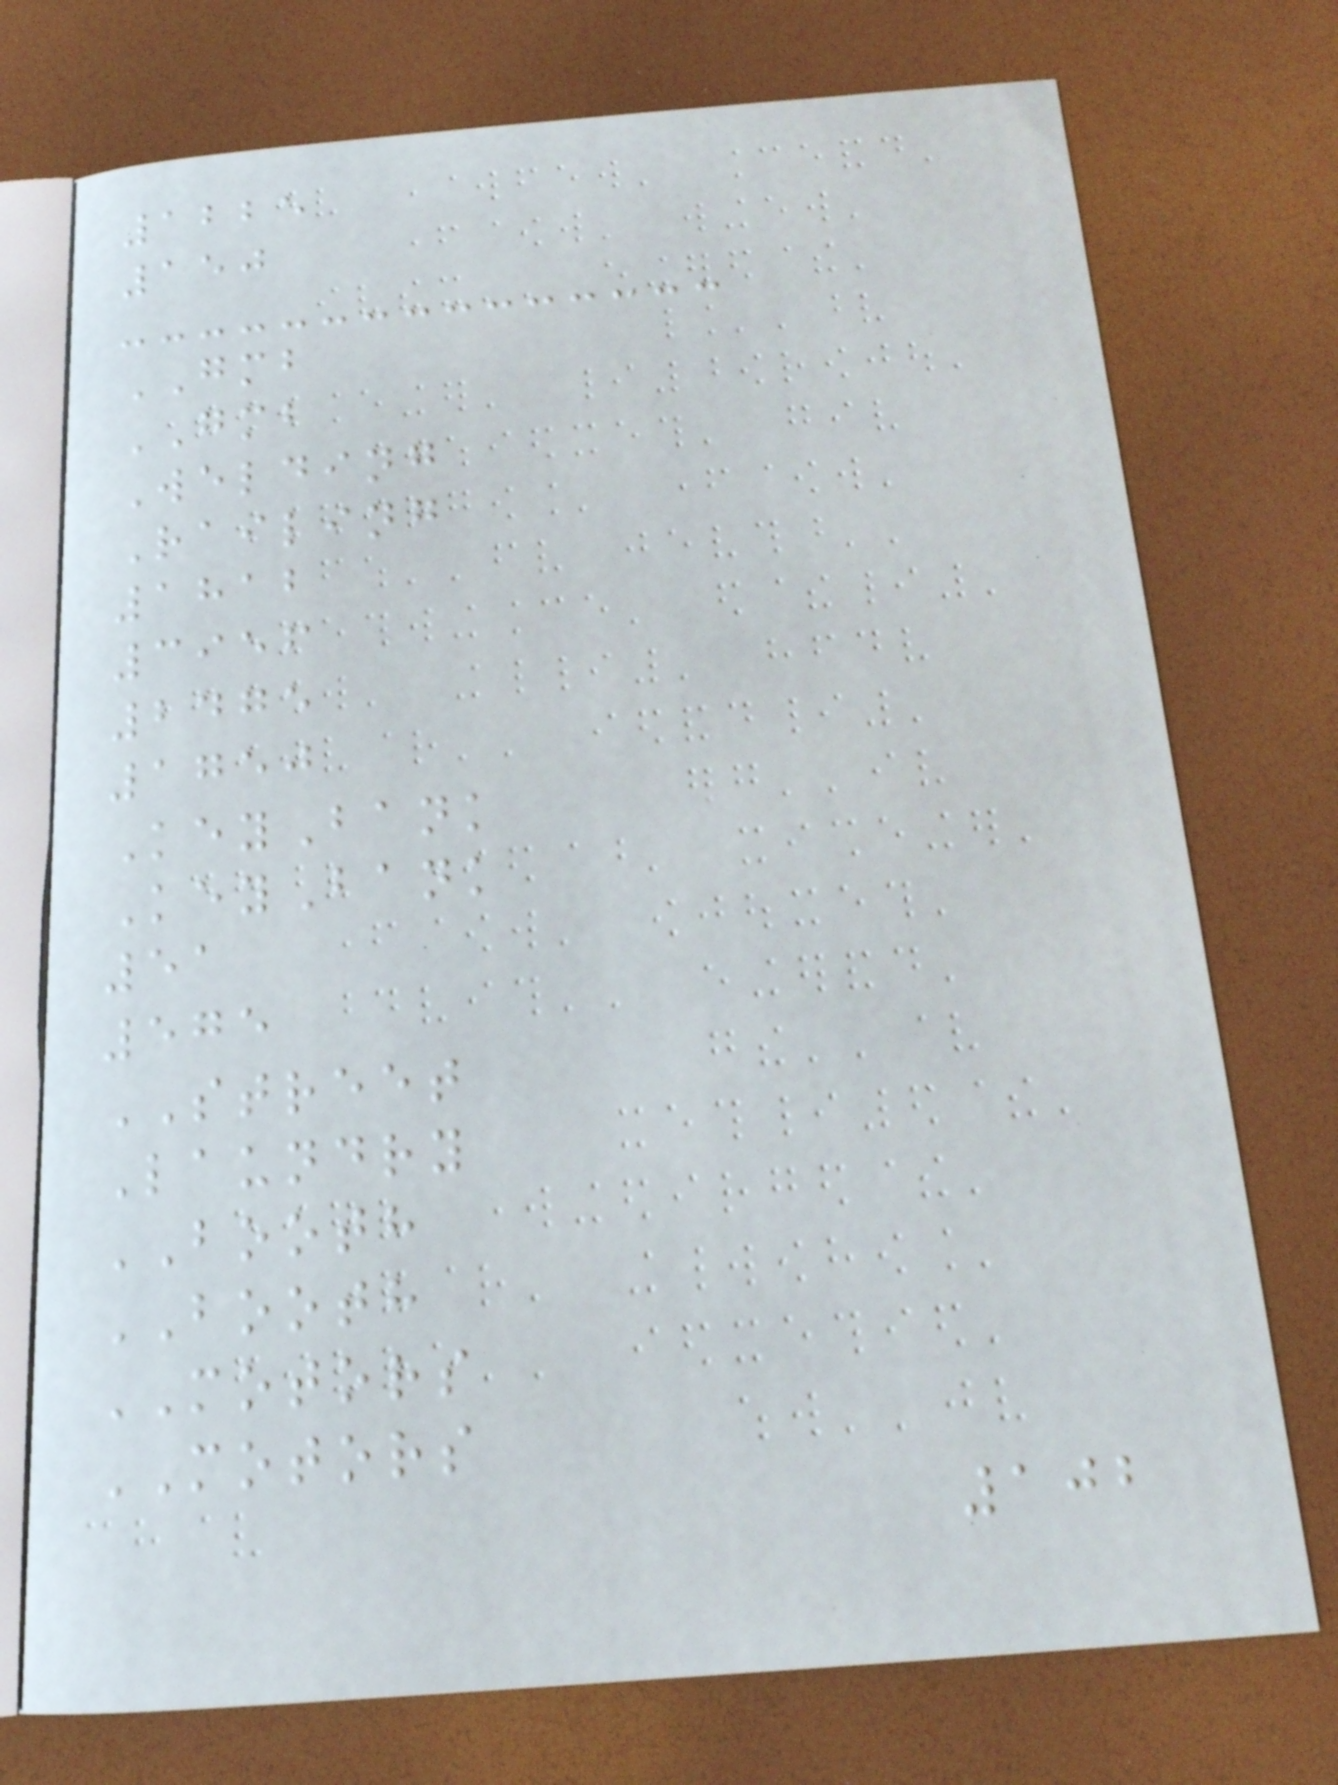1225
150
GMB
GMB
Welding
Railing
1812
3956
2475
1750
KeyBank
KeyBank
51
575
STREET
Laundry
BOOTH
BOOTH
MOTORS
MOTORS
102
